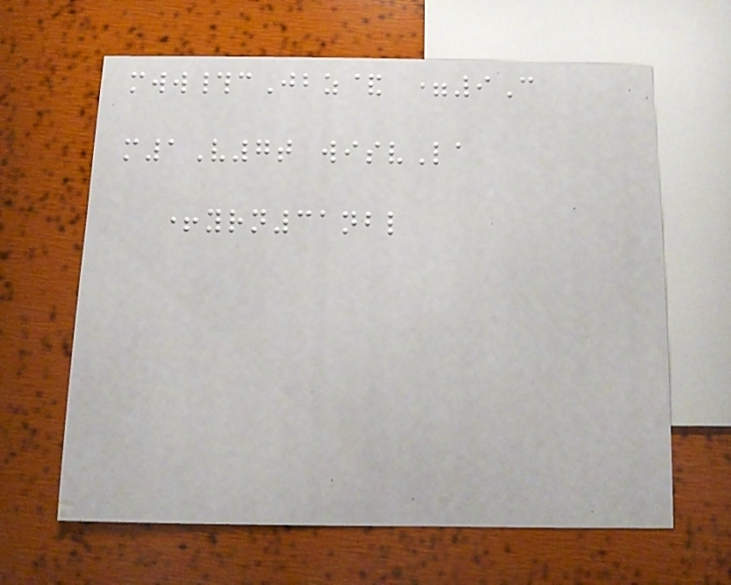mww#cJbz& =9C
m1V7t wisvLa
+yrn31nbl
